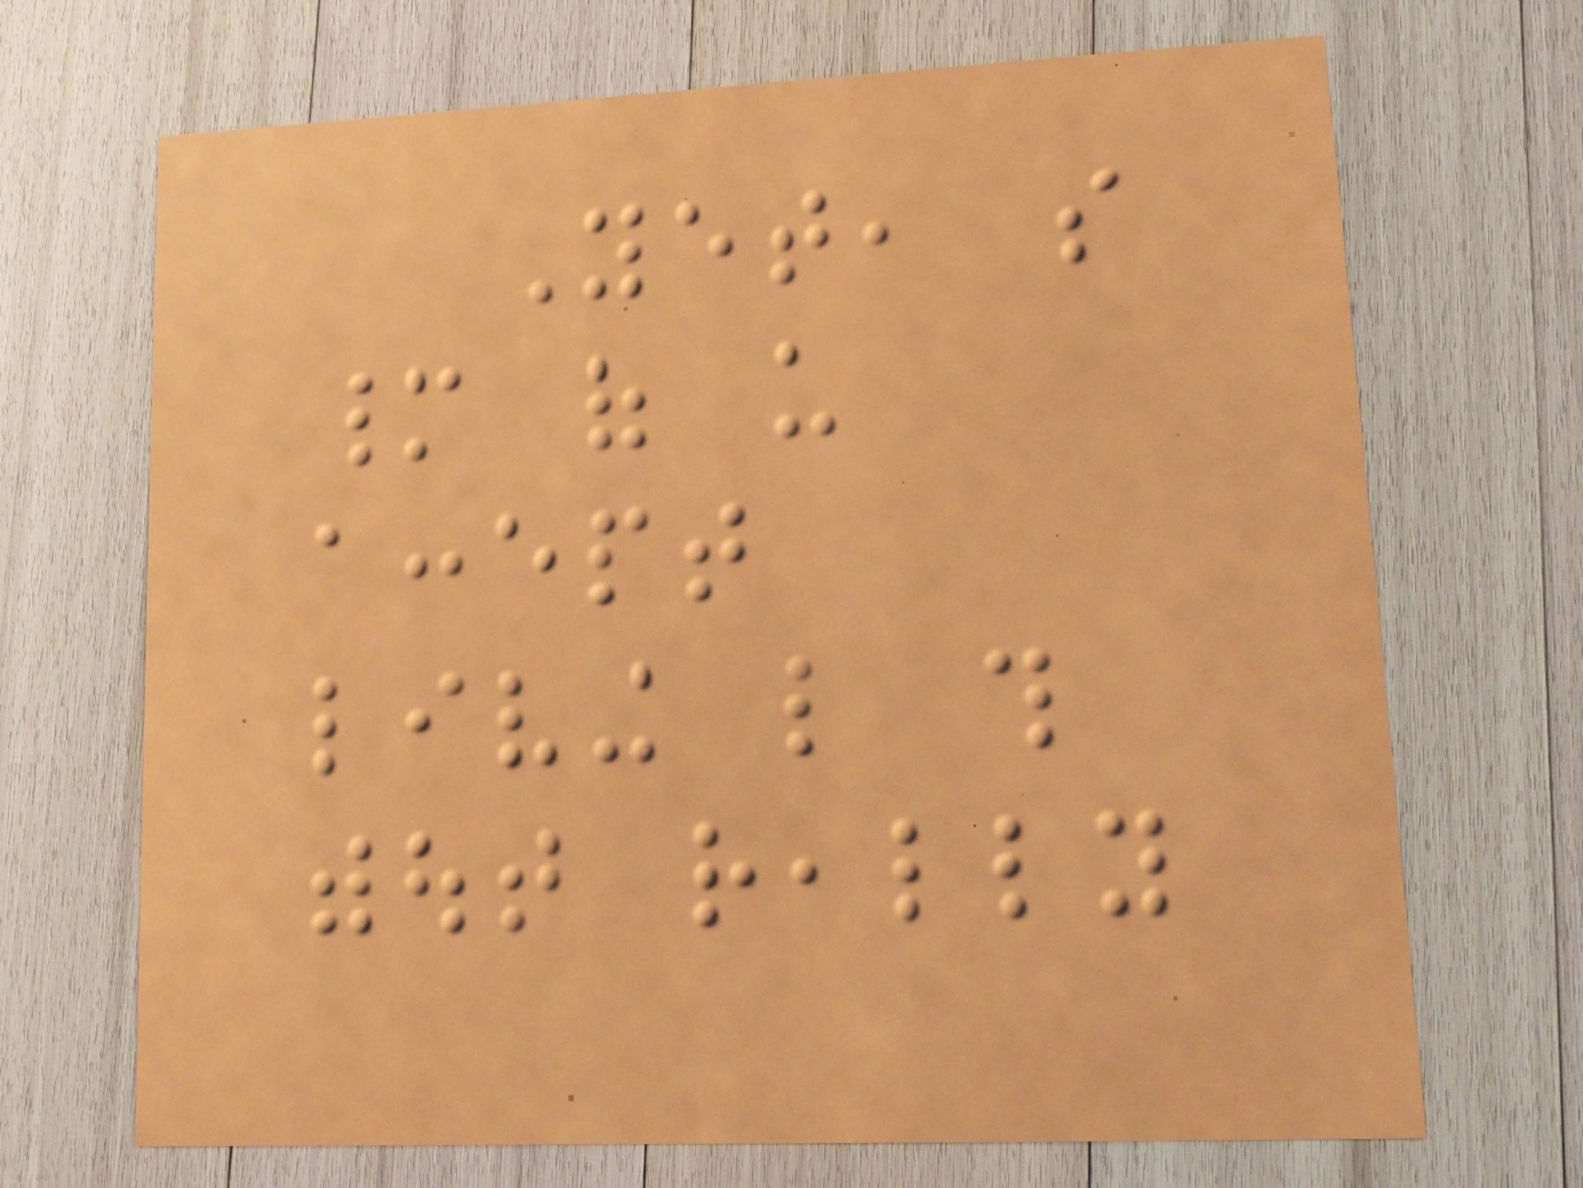Yet, so
many of us
accept
living like this
without really
